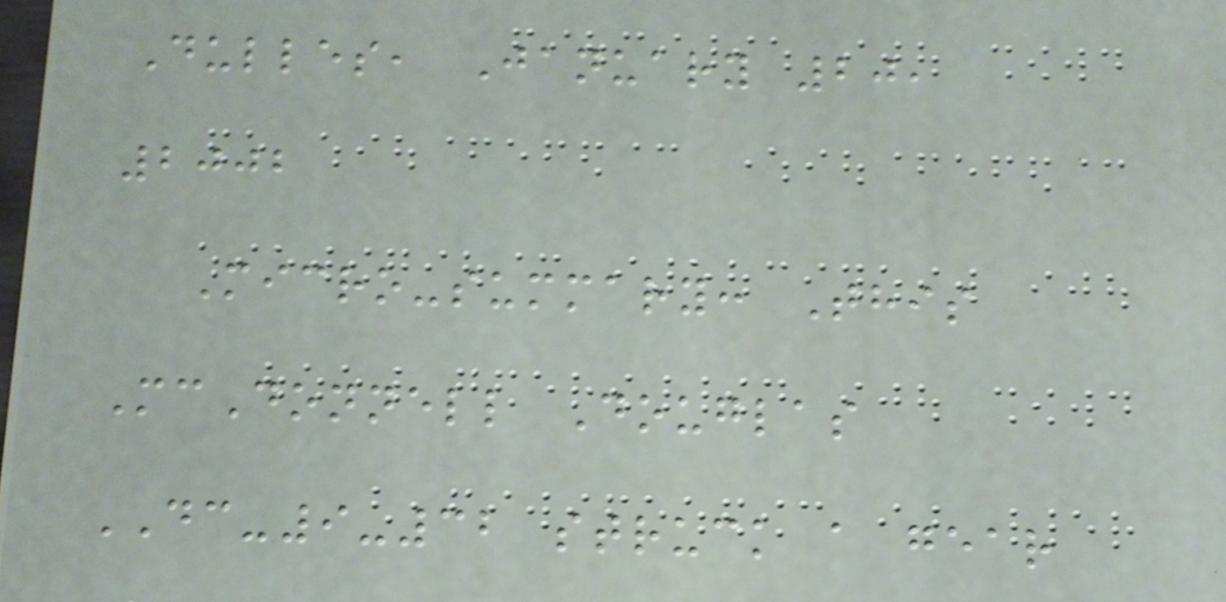Dulles, January 20,
2002
Micro-summary: This
McDonnell Douglas
DC-9-32 struck a gear
